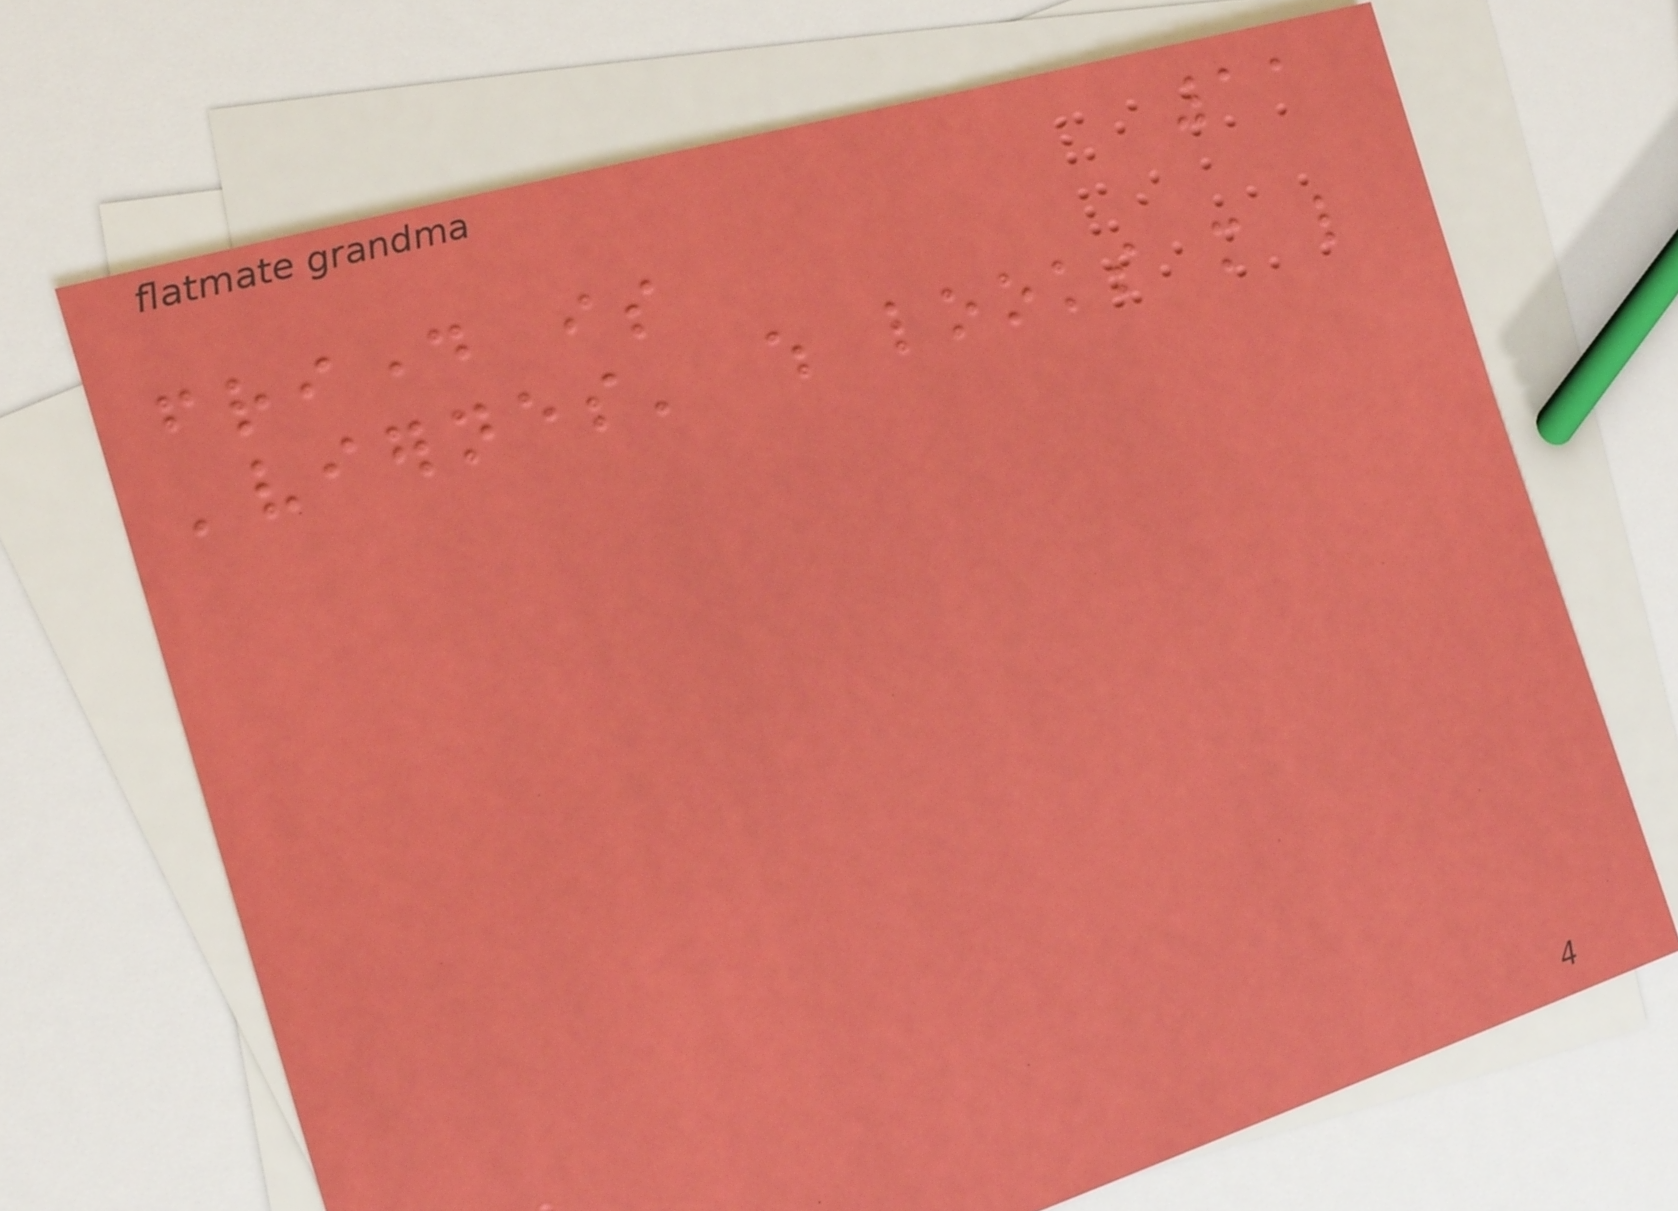11
friday is
'viernes' which looks more like
